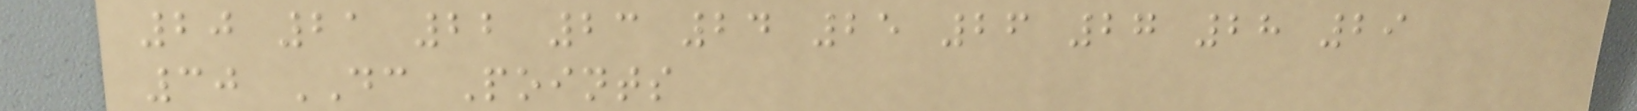20 21 22 23 24 25 26 27 28 29
30 DC Points
